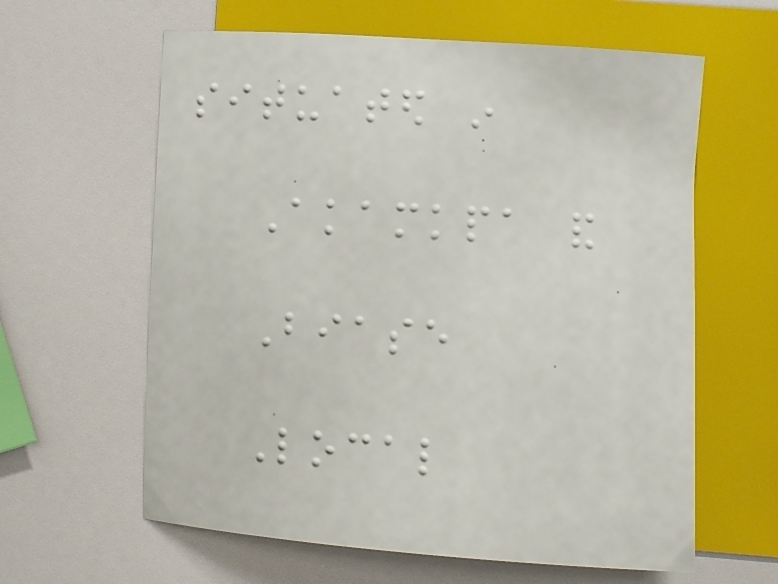situated in
Akamkpa and
Biase
Local
